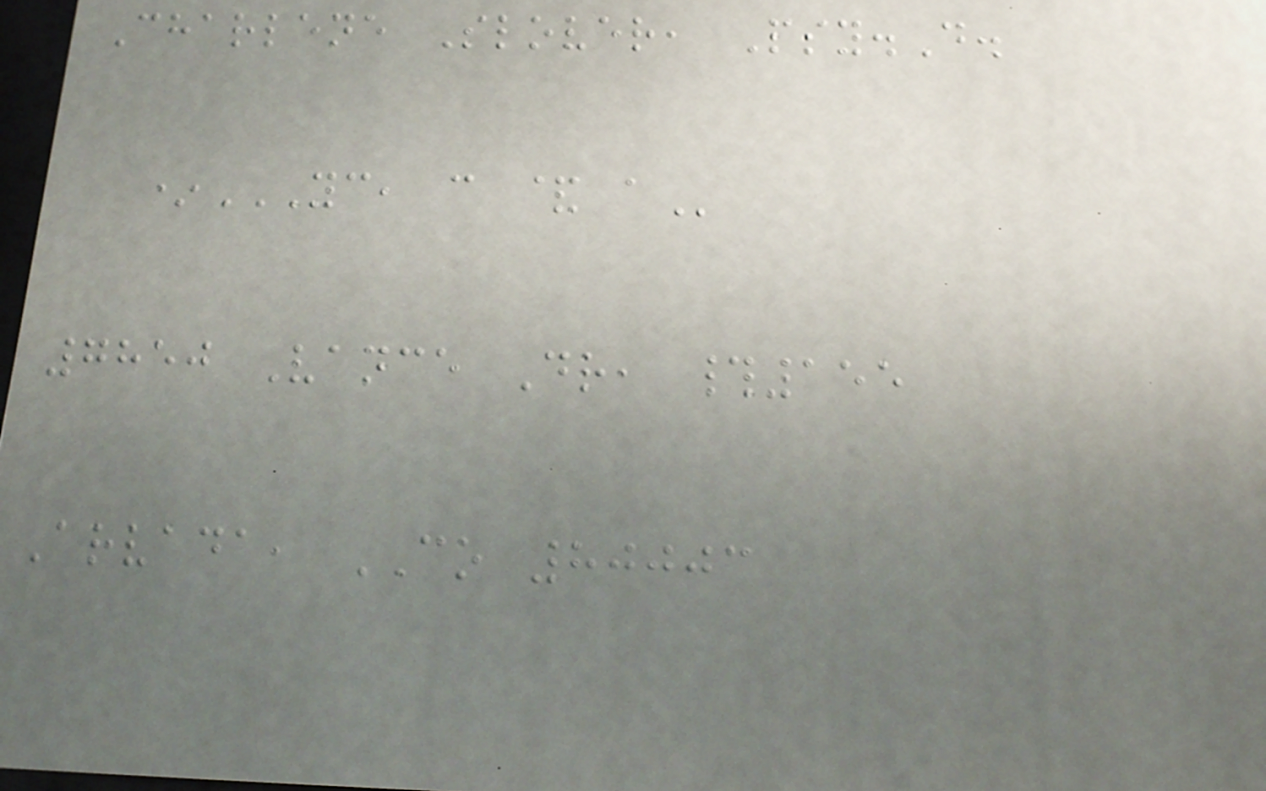Charlene Slover, Psy.D.
*YC, C & A
7850 Vance Dr, #155
Arvada, CO 80003
